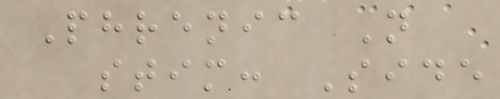Phrenic N
stim: Side
